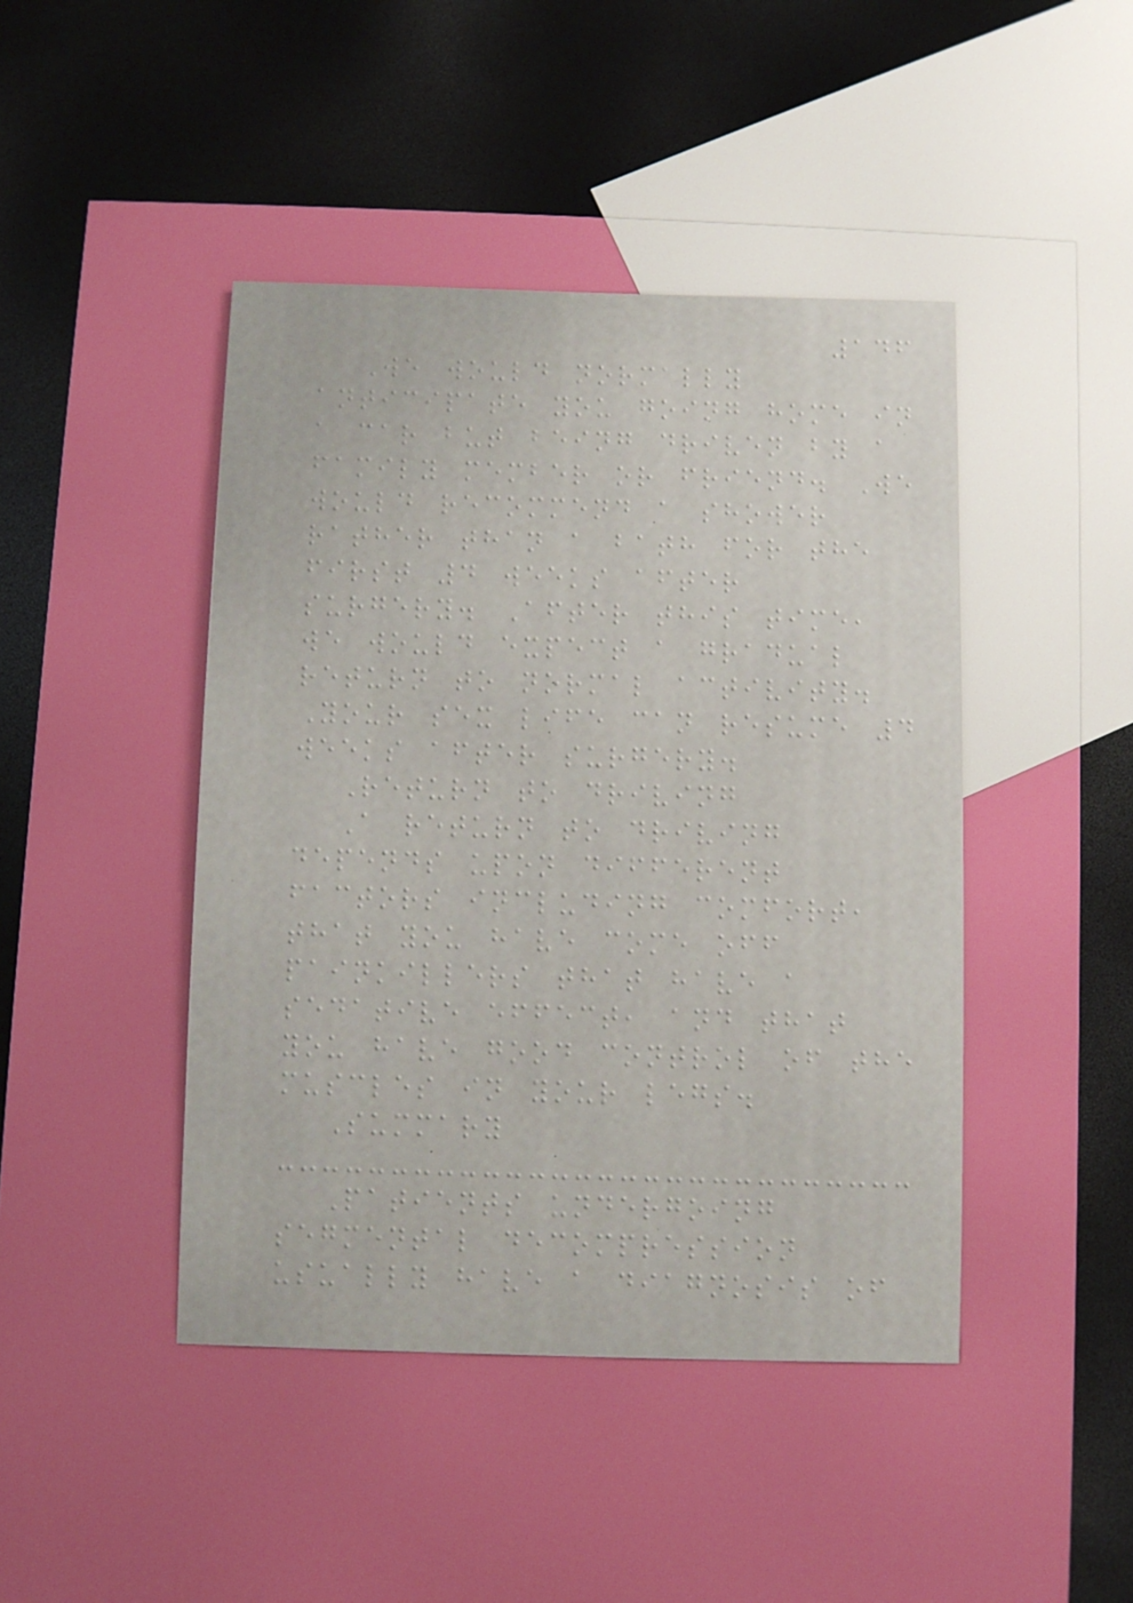146
We would normally
anticipate you going home in
a car but being driven by a
family member or friend. We
would recommend a shower
rather than a bath for the
first 4 weeks after
surgery. After this time,
we would expect a gradual
return to normal activity.
Your sex life can resume 4
weeks after surgery.
Return to driving
A return to driving
depends upon different
factors including comfort,
that you have come off
painkillers that have a
sedative effect, and that
you have good control of the
muscles in your legs.
Summary
Patients undergoing
segmental decompression
usually have a diagnosis of
